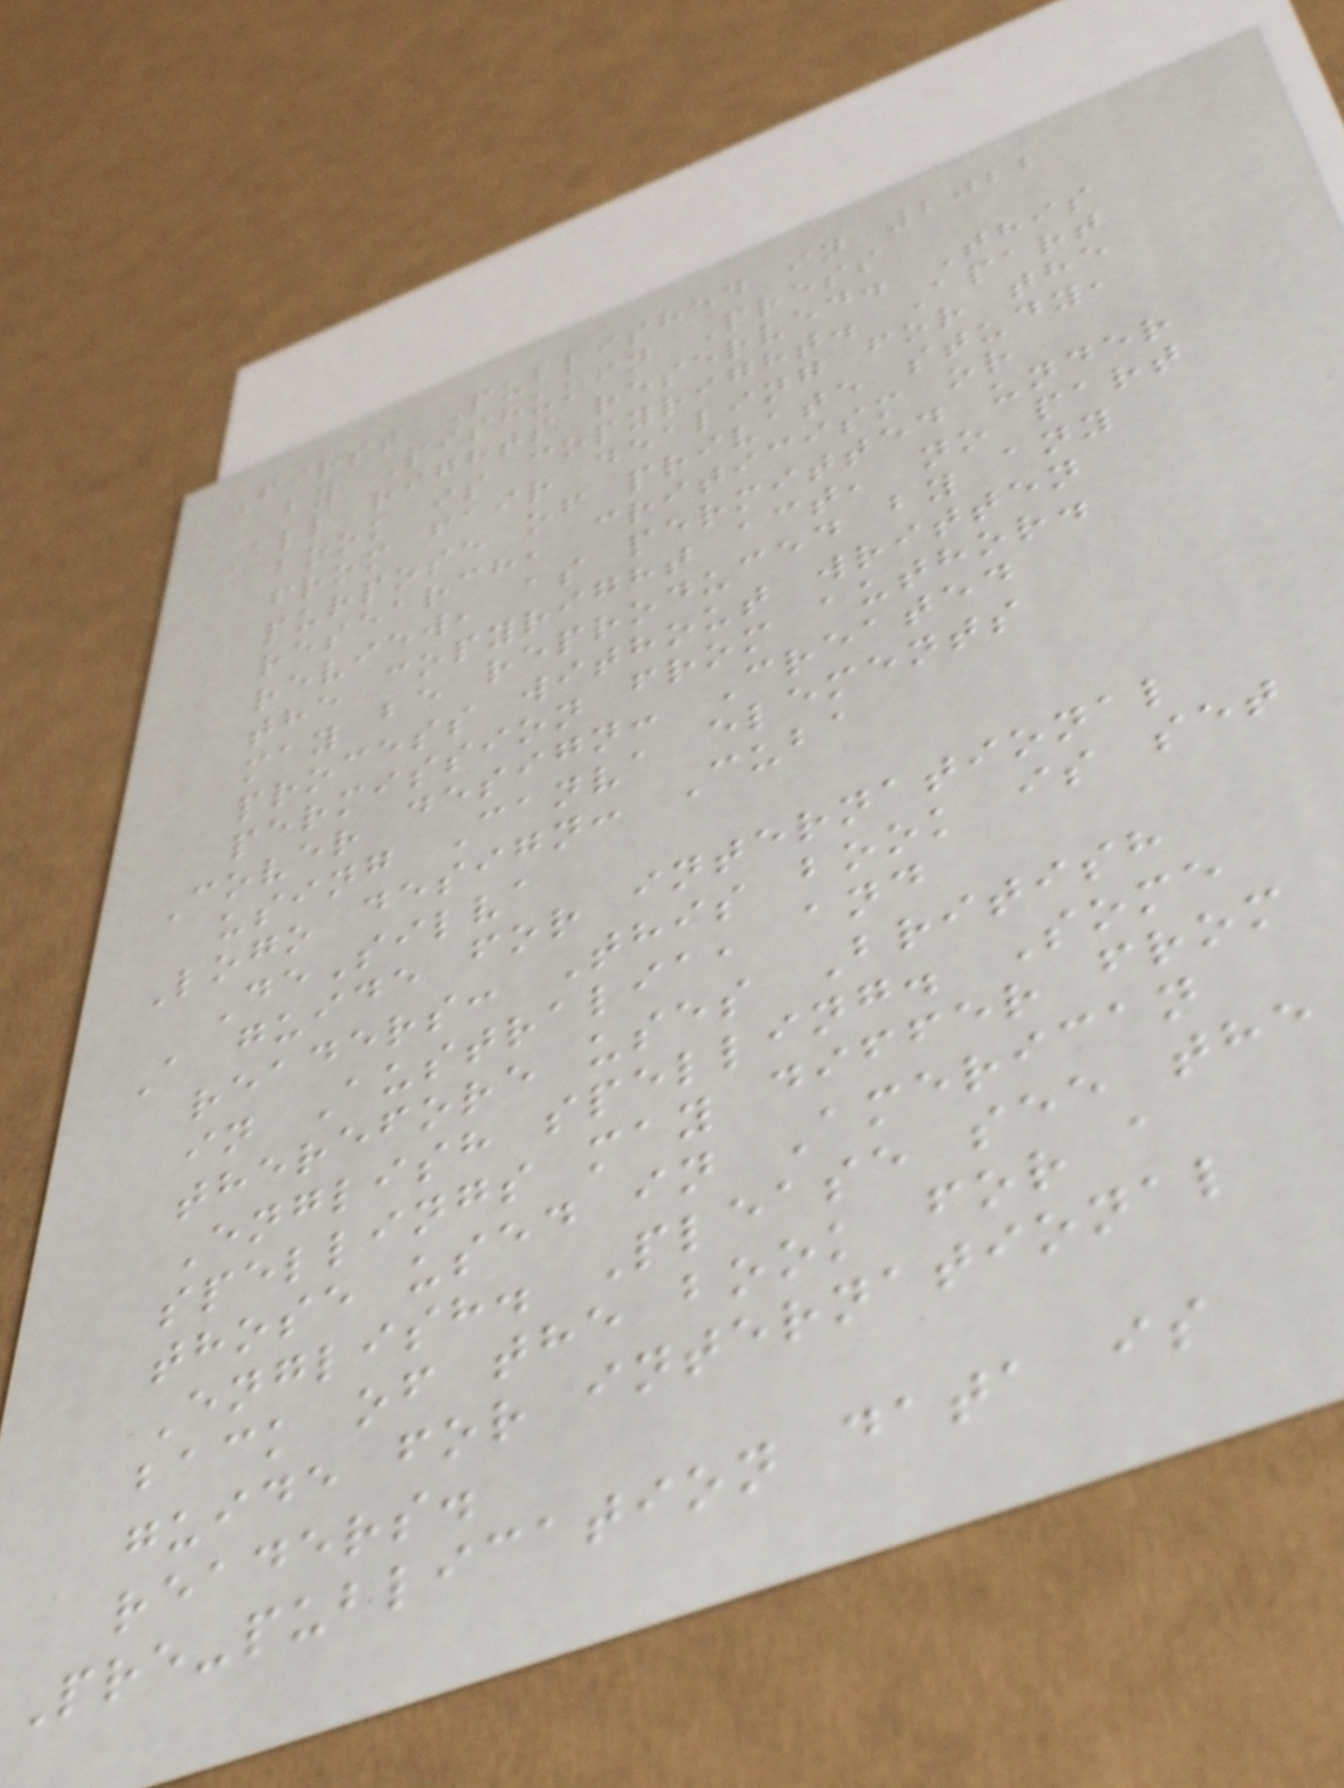First Published in 2022
by Pishukin Press
All rights reserved. This
book is copyright. Apart
from fair dealing for the
purpose of private study,
research, criticism or
review, as permitted under
the copyright act, no part
may be reproduced by any
process without written
permission from author.
Cover design: Created
using Canva elements
Logo design: Cuba
DeSilva
A guide for international
readers: This book is set
in Australia, and
therefore uses British
English spelling. Some
spellings may differ from
those used in American
English. Please see the
back of the book for a
guide for international
readers.
Pre-publication data is
